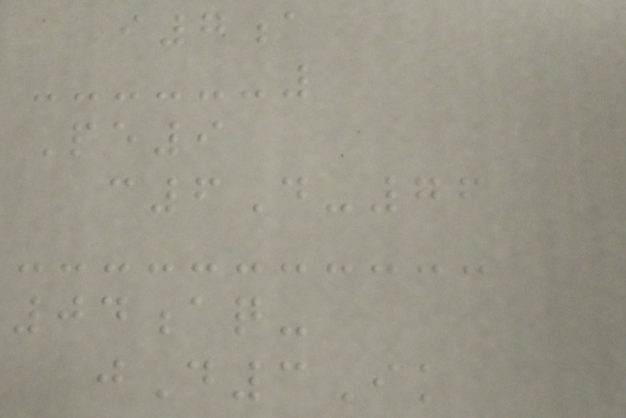i7a
Pe9
c6D-76
04aq-
jD3Ik
